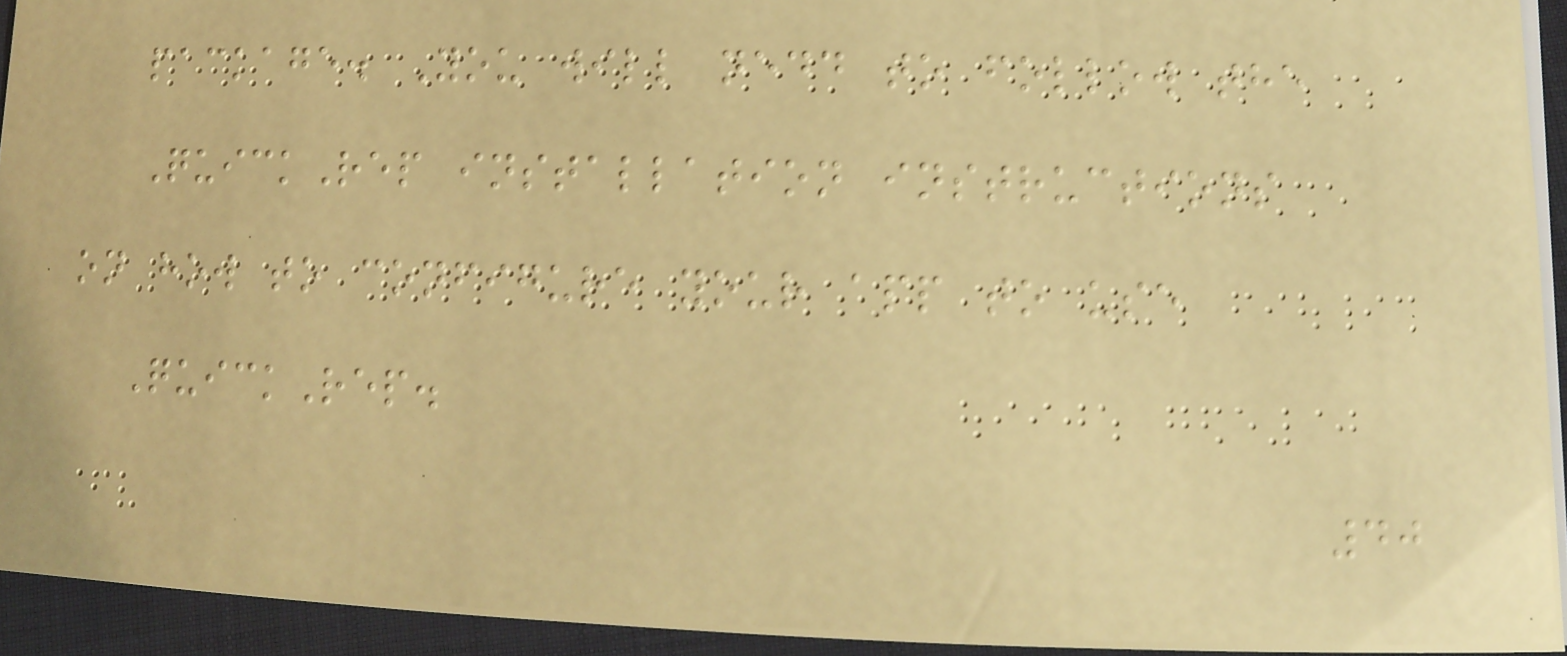package. You will nedd to follow the
QuickRep installation instructions
on how to configure your app to use
QuickRep.
40
